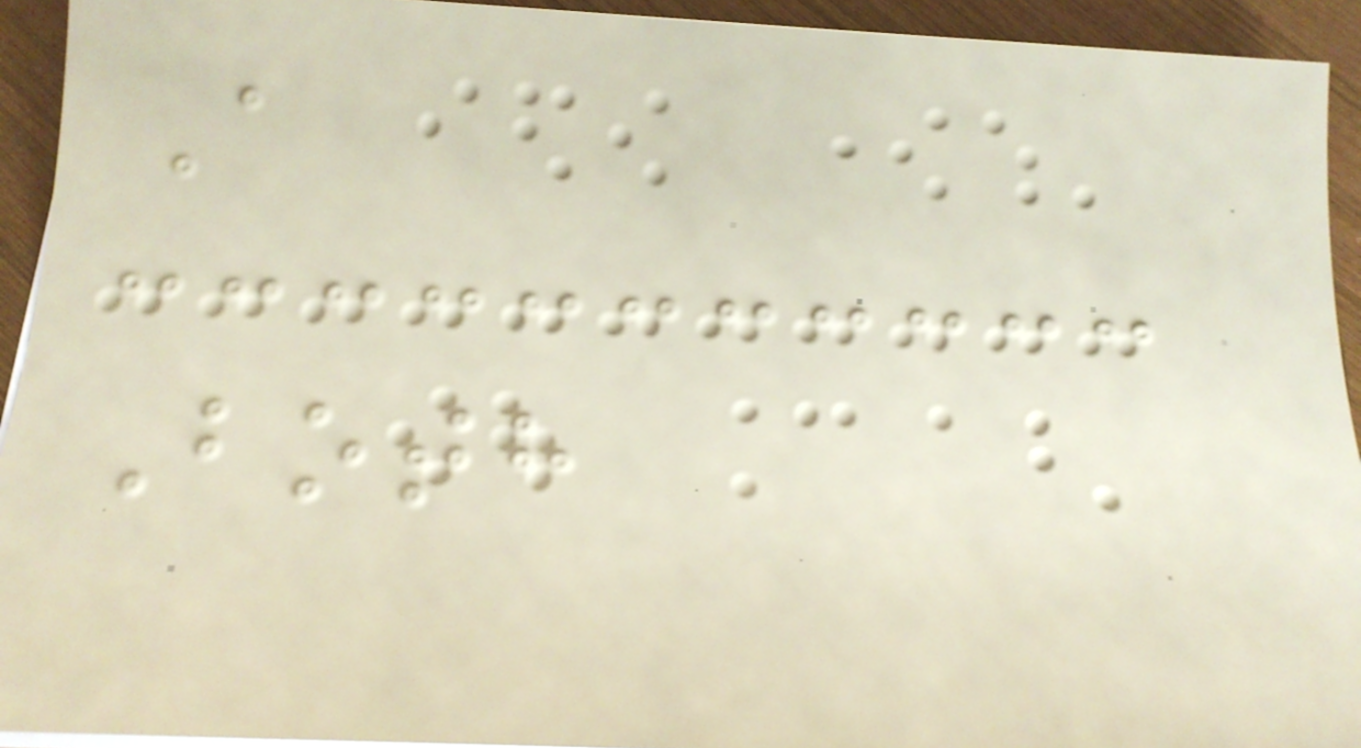A
Both
